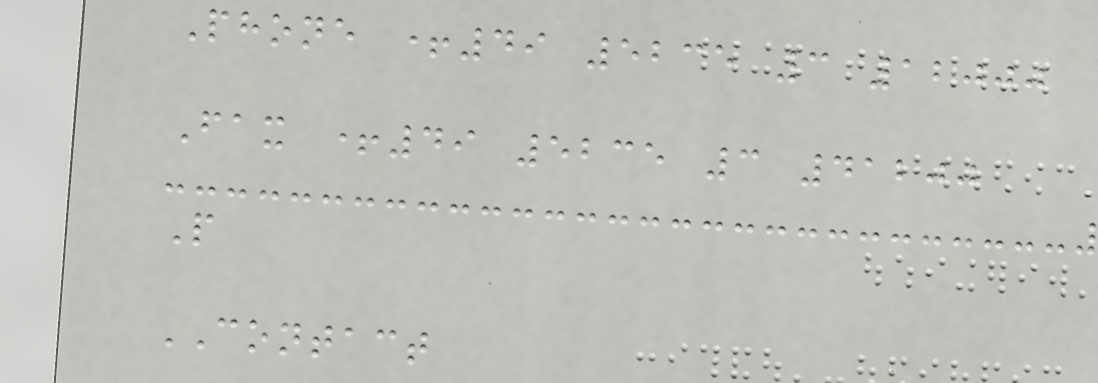Phone +49 5235 3 12000
Fax +49 5235 3 41200
P
CONTACT
